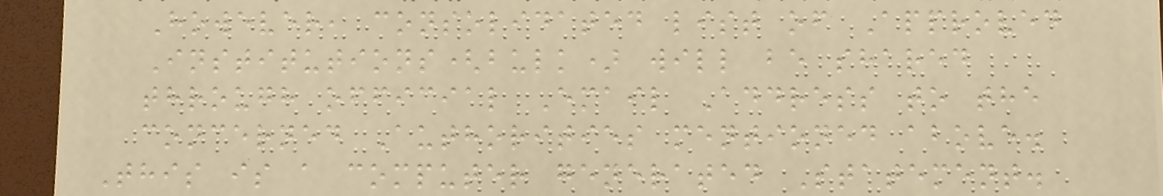However, consolidated list of Approved
Institutions(bulk) will be shared
through official Email Address to the
concerned Authorities mentioned above.
This is a computer generated Statement.
